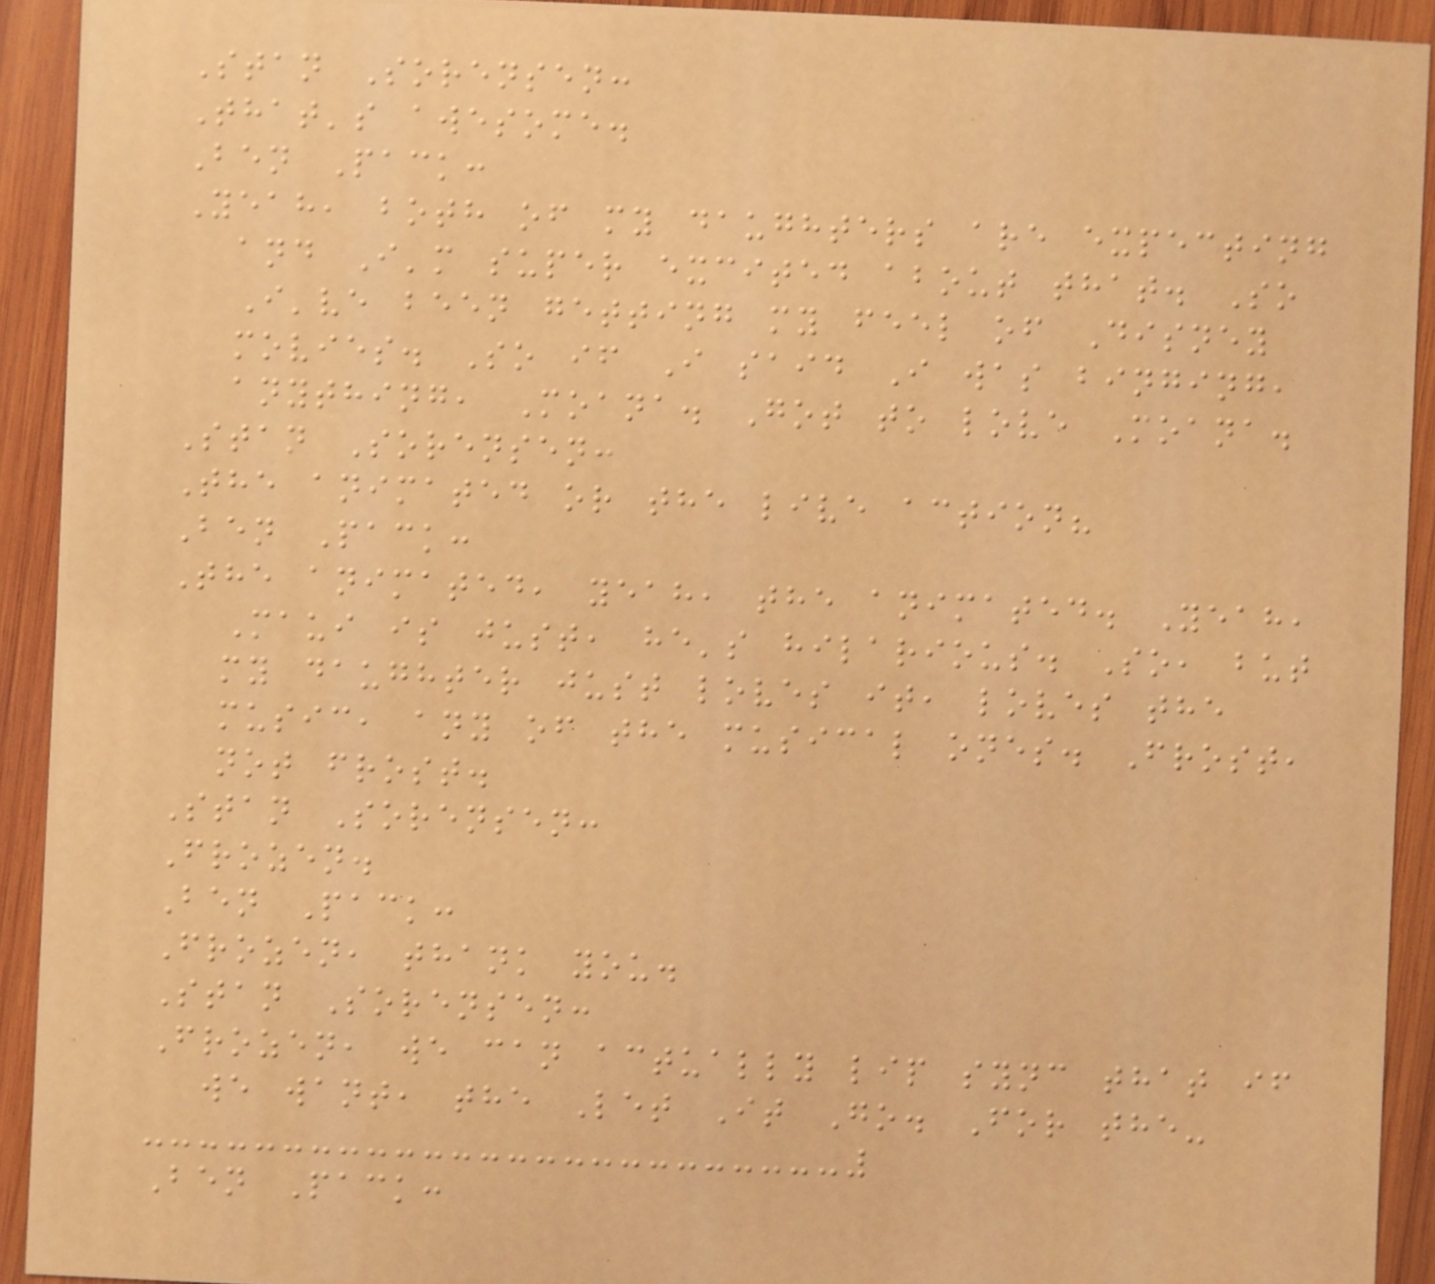Stan Sorensen:
That's awesome.
Ben Pack:
Yeah, both of my daughters are expecting
and I'm super excited about that. So
I've been getting my feel of Disney
movies. So if I said I was binging,
anything, Moana. Got to love Moana.
Stan Sorensen:
The animated or the live action?
Ben Pack:
The animated, yeah, the animated. Yeah,
Maui is just, he's hilarious. So, but
my daughter just loves it, loves the
music, any of the musical ones. Frost,
not frost.
Stan Sorensen:
Frozen.
Ben Pack:
Frozen, thank you.
Stan Sorensen:
Frozen, we can actually lip sync that if
we want, the Let It Go. For the-
Ben Pack:
